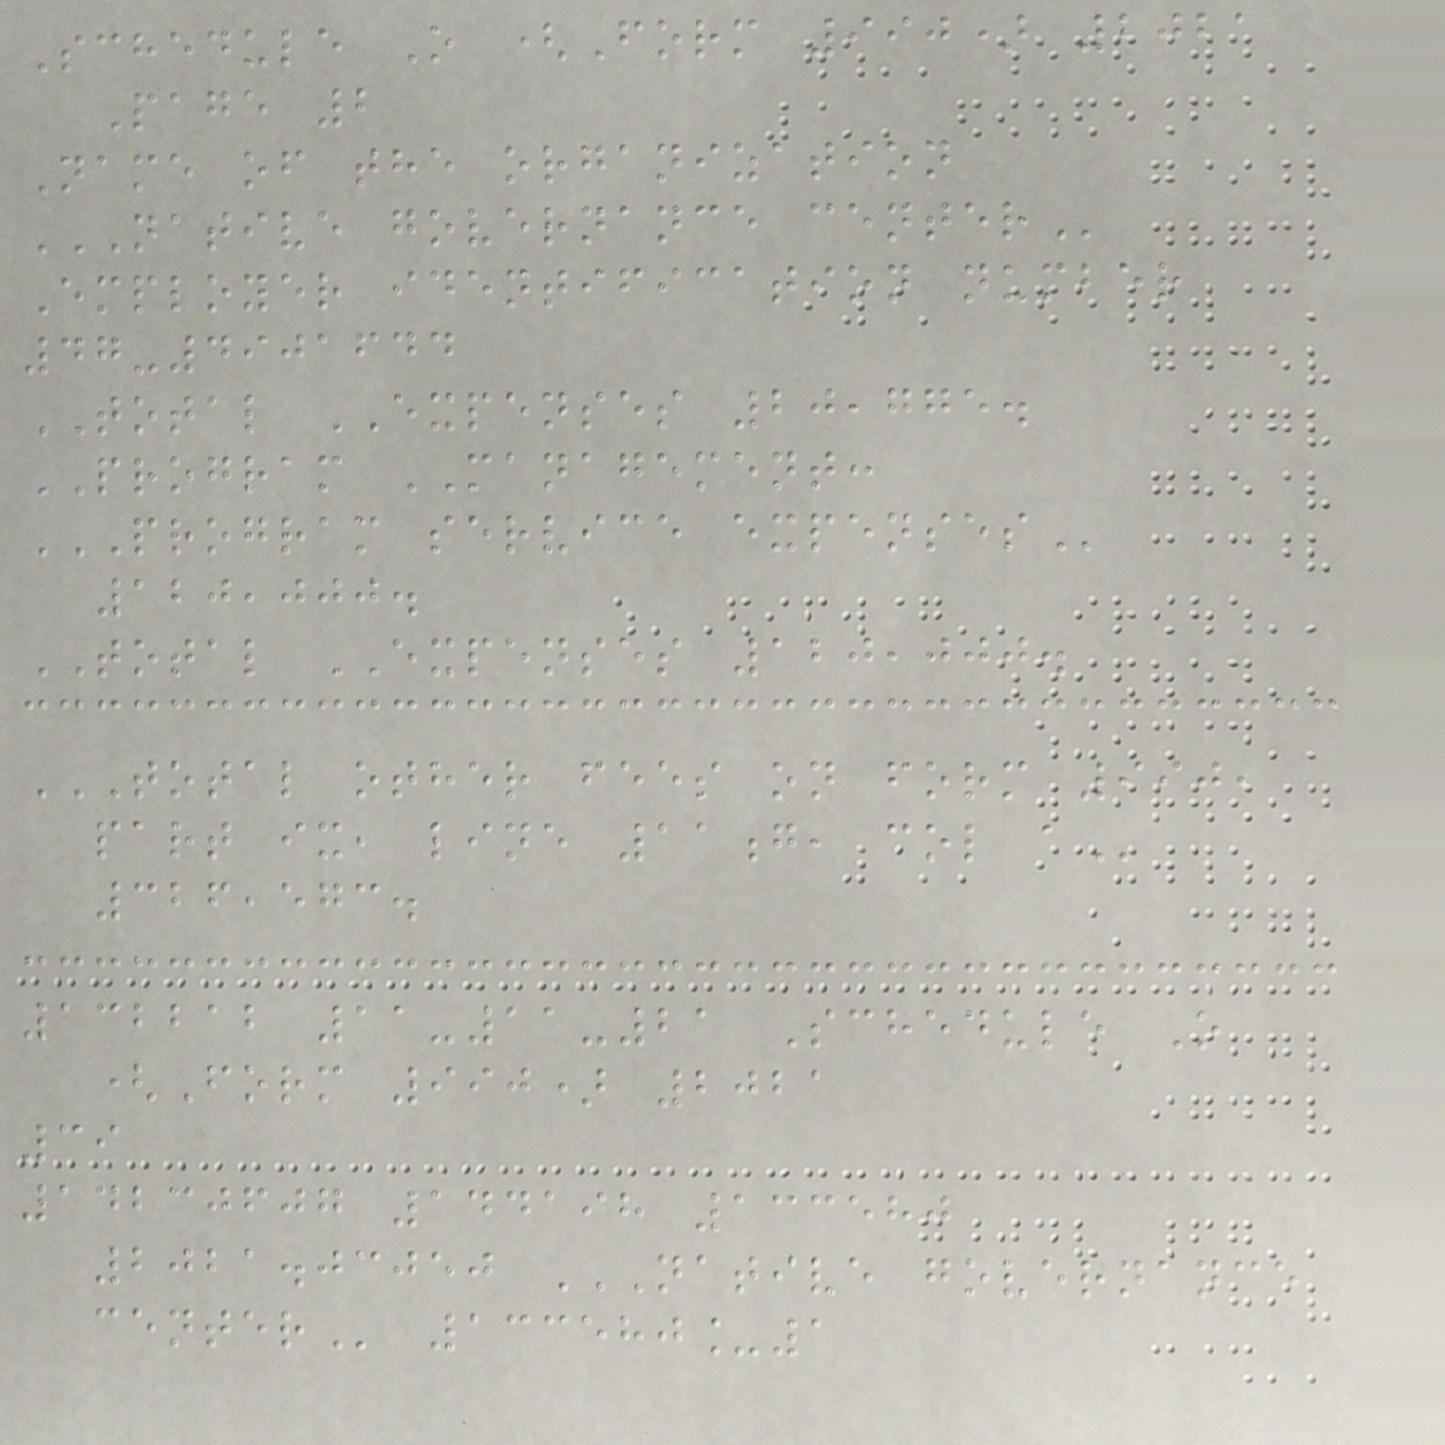Schedule O (Form 990) 2021
Page 2
Name of the organization
NATIVE GOVERNANCE CENTER
Employer identification number
47-4901644
TOTAL EXPENSES 20,775.
PROGRAM MANAGEMENT:
PROGRAM SERVICE EXPENSES
120,000.
TOTAL EXPENSES 120,000.
TOTAL OTHER FEES ON FORM 990,
PART IX, LINE 11G, COL A
326,573.
132212 11-11-21 Schedule O
(Form 990) 2021
39
14230607 144198 133580
2021.03050 NATIVE GOVERNANCE
CENTER 133580_1
